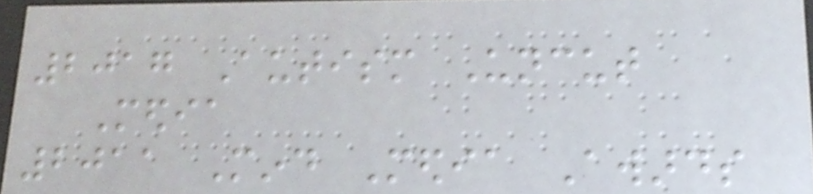2017 Autism Uncut
Media
2011 Mind Media Awards
